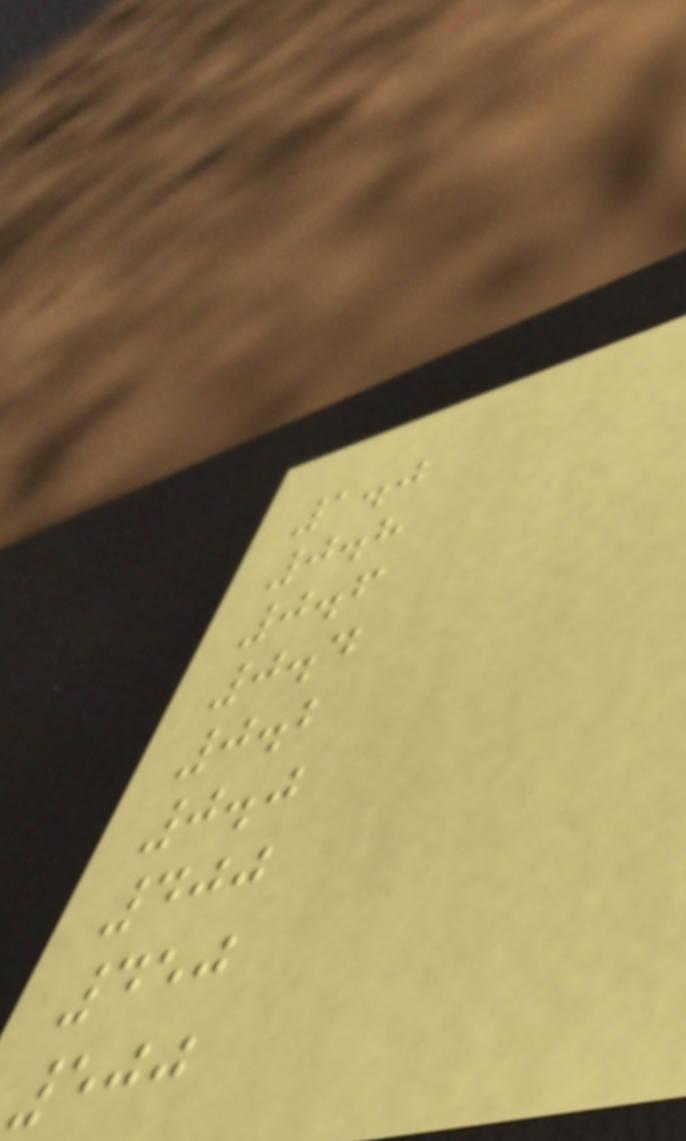1.0
0.8
0.6
0.4
0.2
0.0
400
450
500
